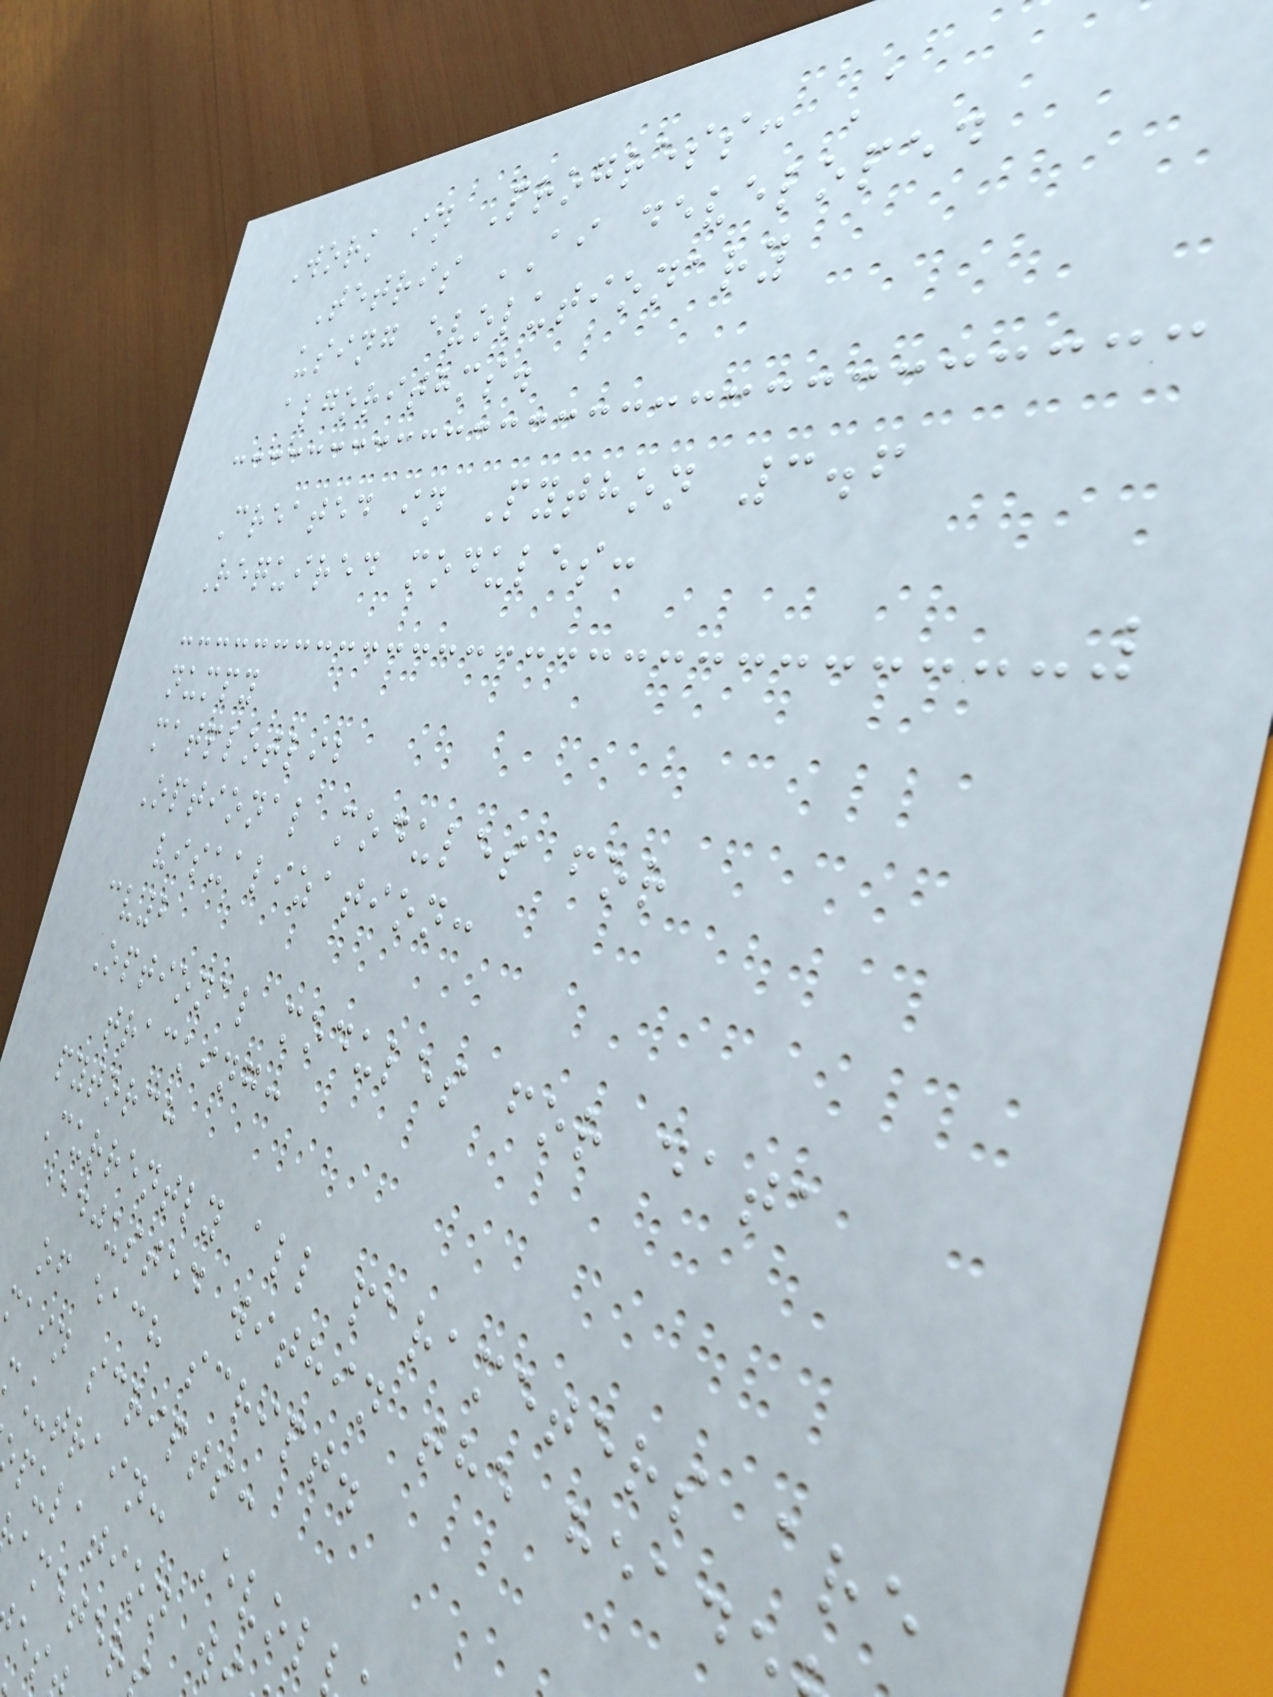Work in Progress: A
Tetris AI developed
using evolutionary
algorithms.
Created in Python 3.6
Required modules:
numpy
matplotlib
Optional modules for
visualization:
cv2
Optional modules for data
tracking:
pytorch
Currently all parameters are
adjusted within the head
of each script.
main scripts:
m_train: Evol
pulation w
